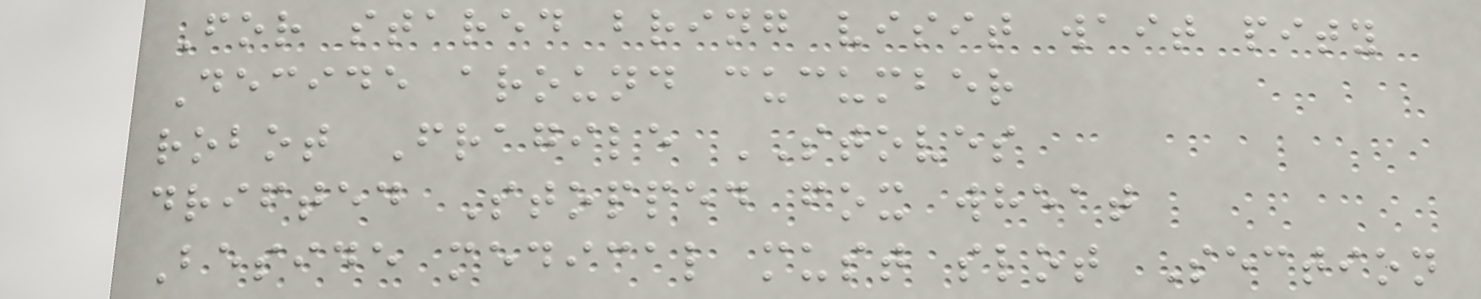For stared bring visit wait pity
Decide around cucumber
robot Fragile STOVES
drifted Stopped fox wheat
Beside medical must slot Section
